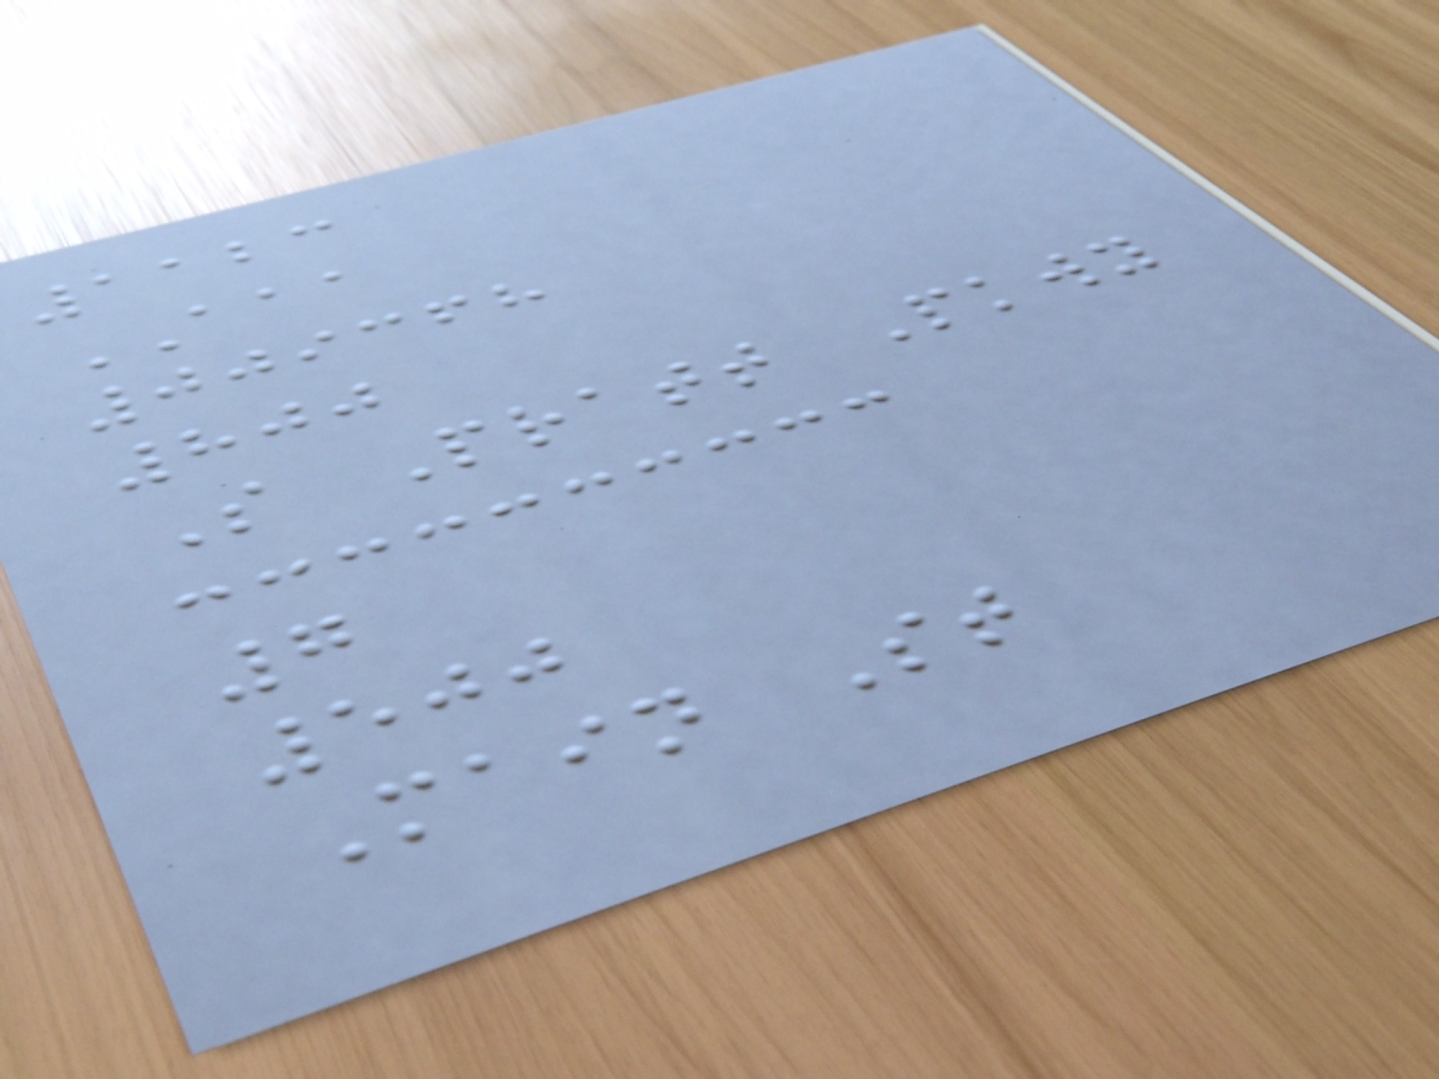1123
AAA
009368
800
S Pratt Pkwy
7
500
Main St
